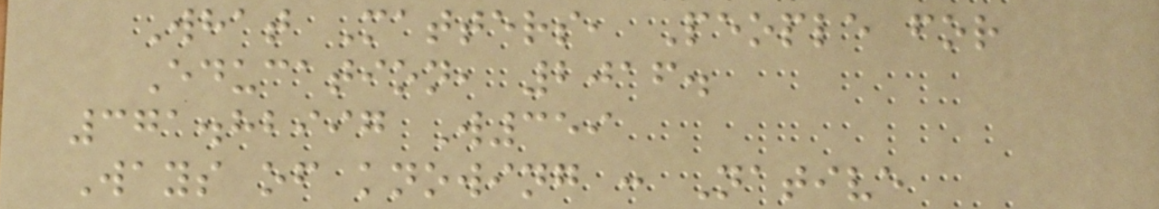What Matters, People for
Education, 2016.
371.82997 W359
Ways of knowing : Native
